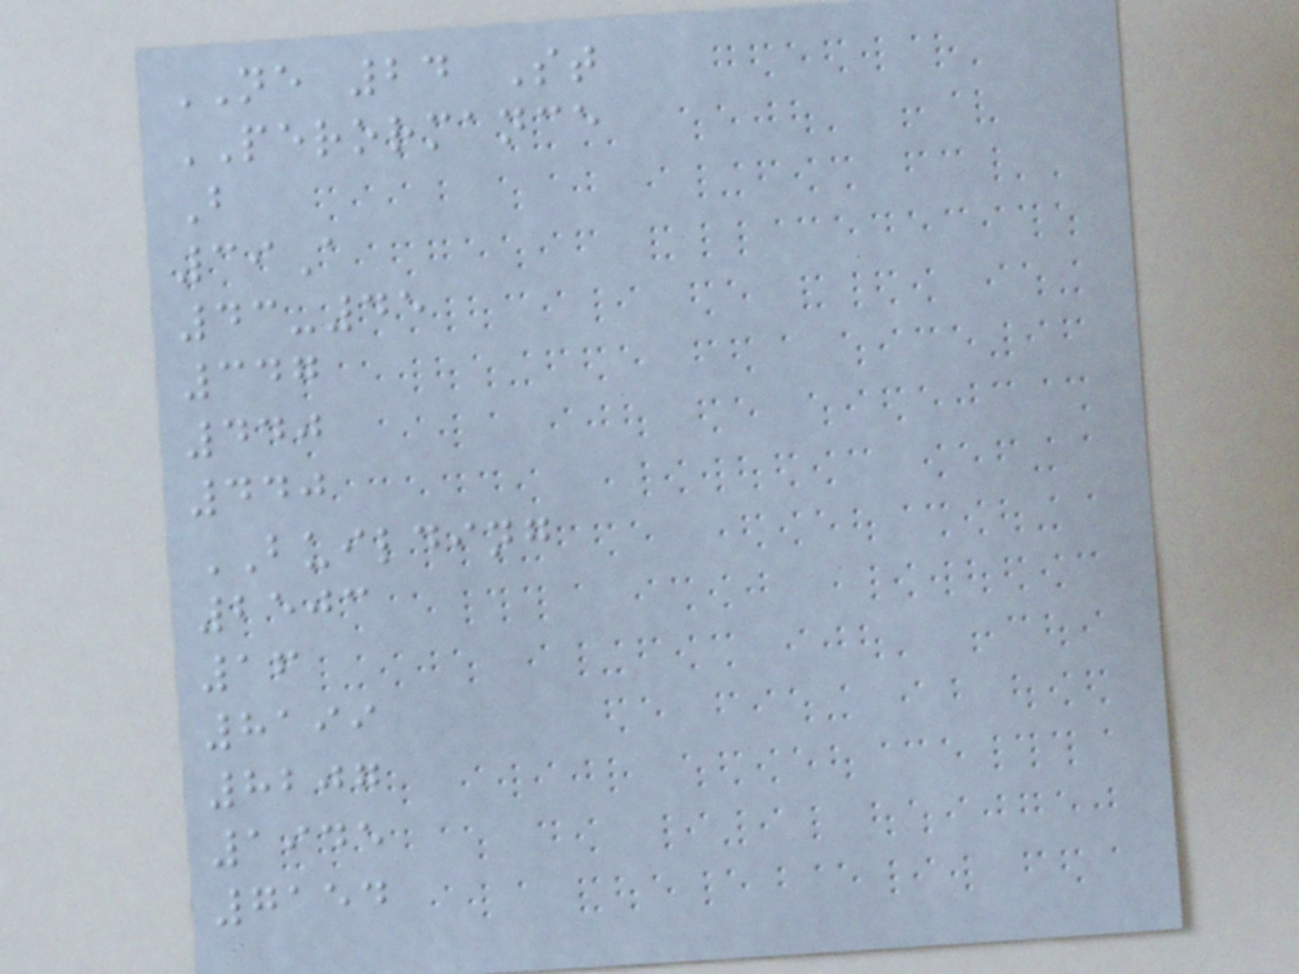NE 24 St
PERORMANCE
B
39A
43-45
347
440
440
BUILDING
2503
16
8199
8207
1945
7154
